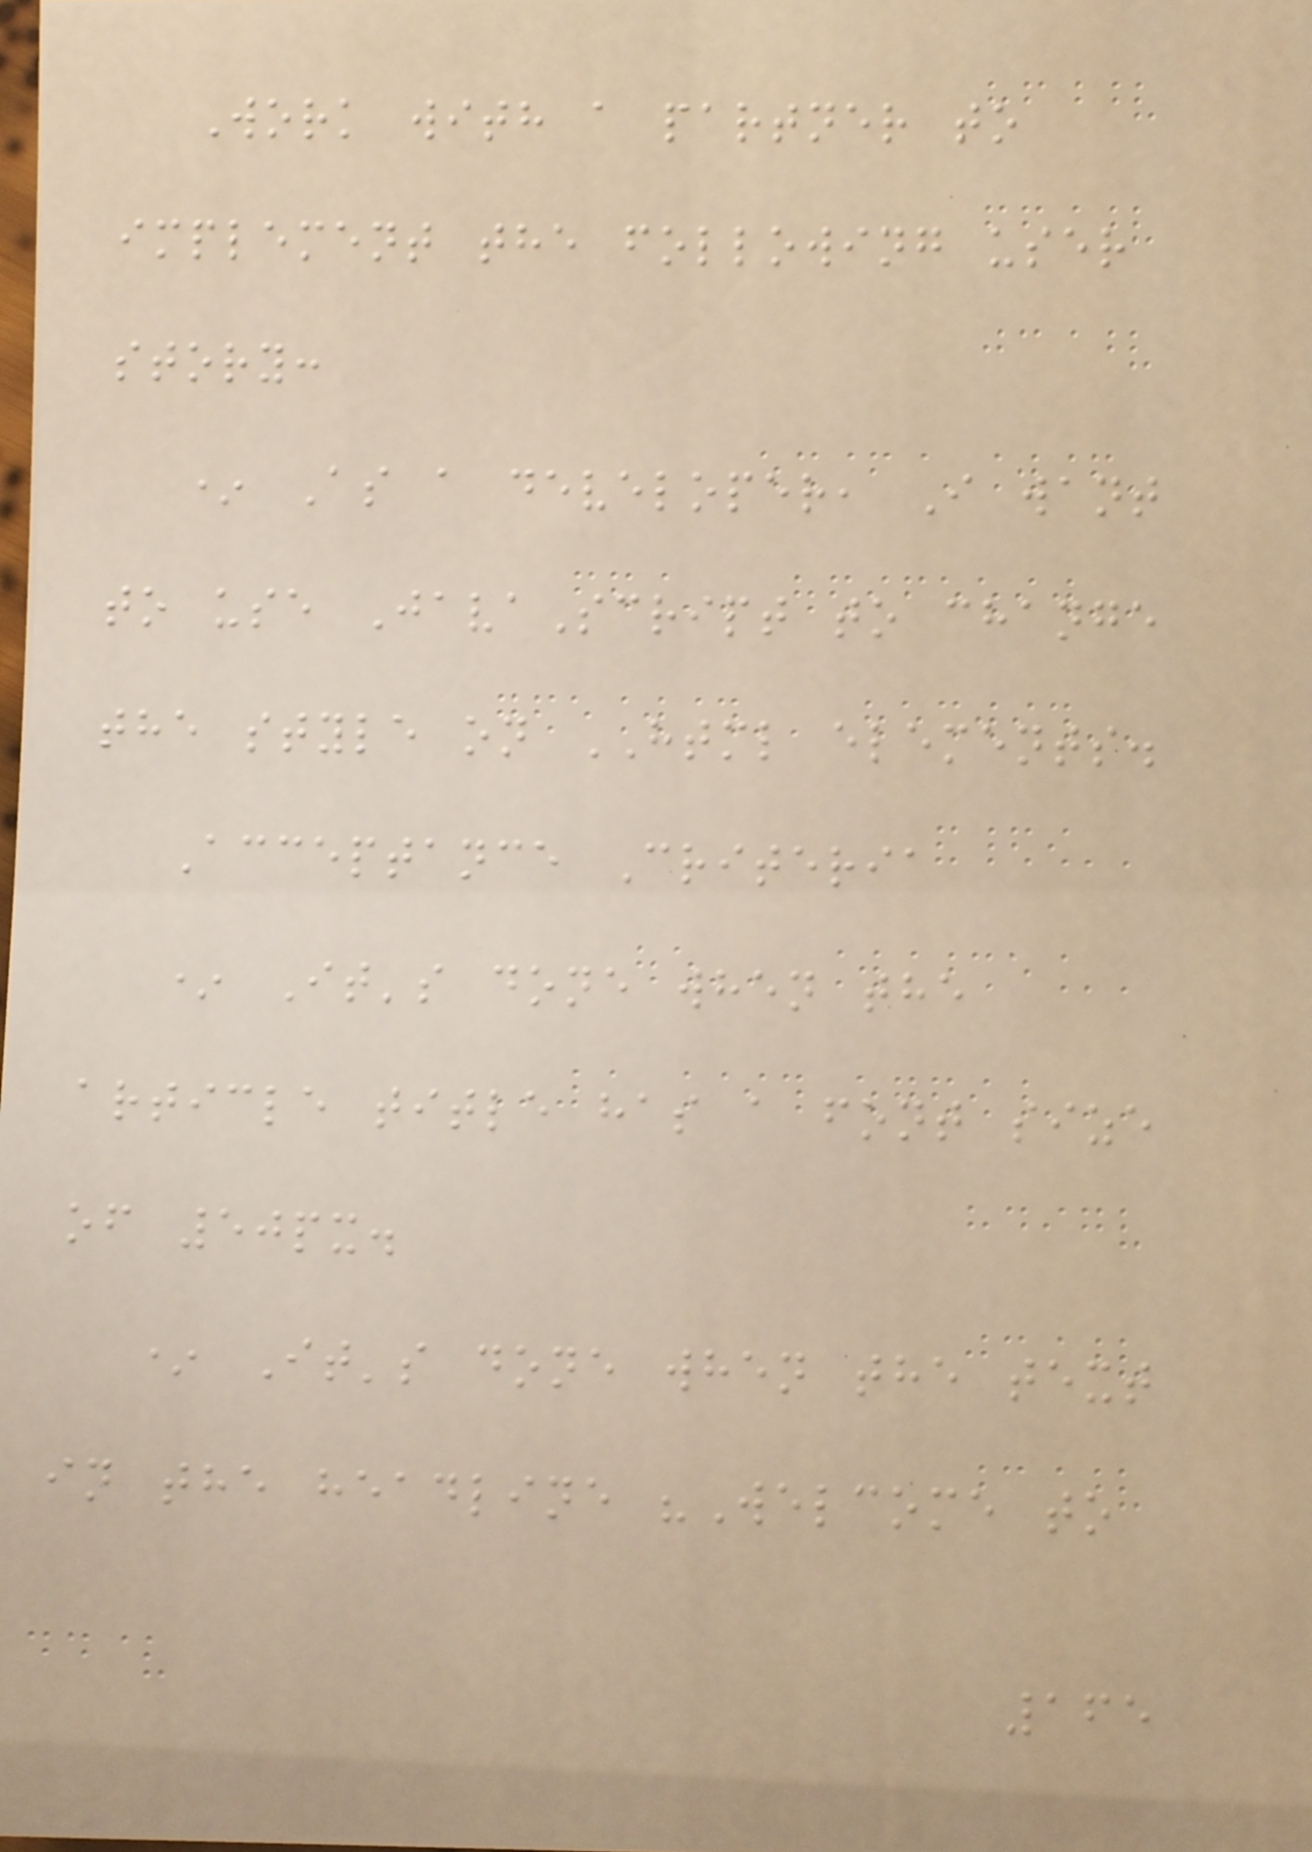Work with a partner to
implement the following user
story:
* As a developer, I want
to use JavaScript to change
the style on HTML elements.
Acceptance Criteria
* It's done when the
article title has a font size
of 50px.
* It's done when the text
in the headline "Welcome to
165
